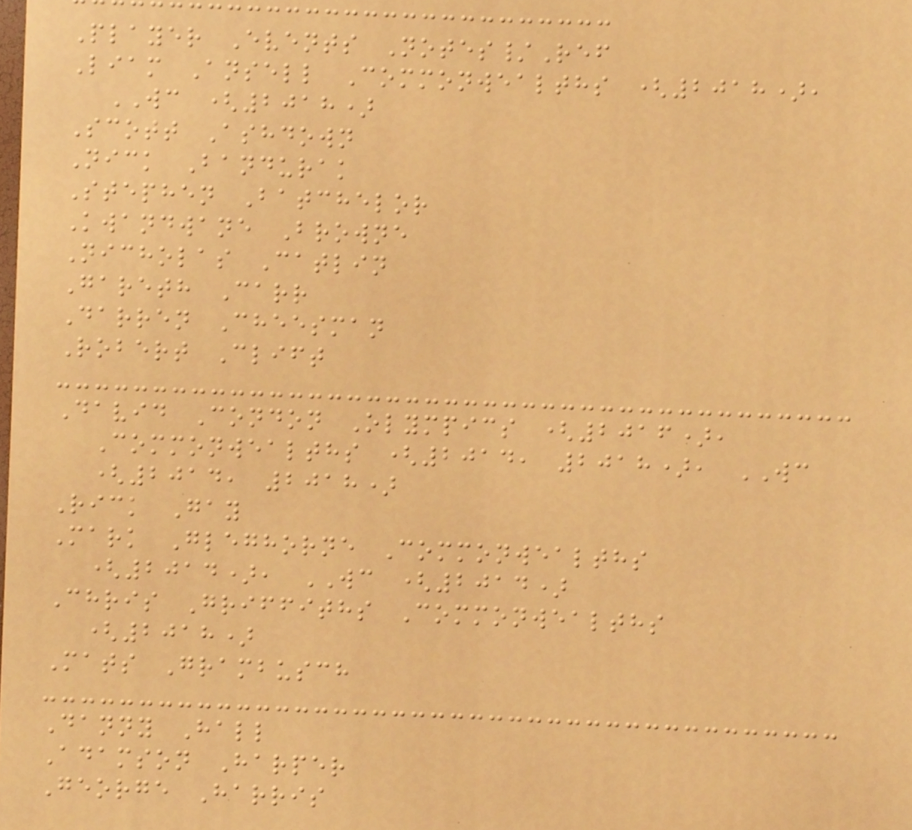Player Events Notes/Ref
Liam Ansell Commonwealths (2018),
WC (2018)
Scott Ashdown
Nick Bandurak
Stephen Batchelor
Kwandwane Browne
Nicholas Catlin
Gareth Carr
Darren Cheesman
Robert Clift
David Condon Olympics (2016),
Commonwealths (2014, 2018), WC
(2014, 2018)
Rick Gay
Mark Gleghorne Commonwealths
(2014), WC (2014)
Chris Griffiths Commonwealths
(2018)
Mats Grambusch
Danny Hall
Adamson Harper
George Harris
